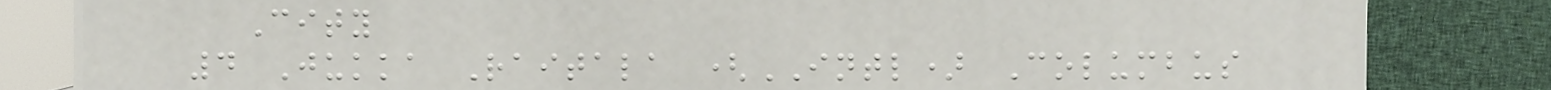City
4 Jukka Raitala (INTL) Columbus
